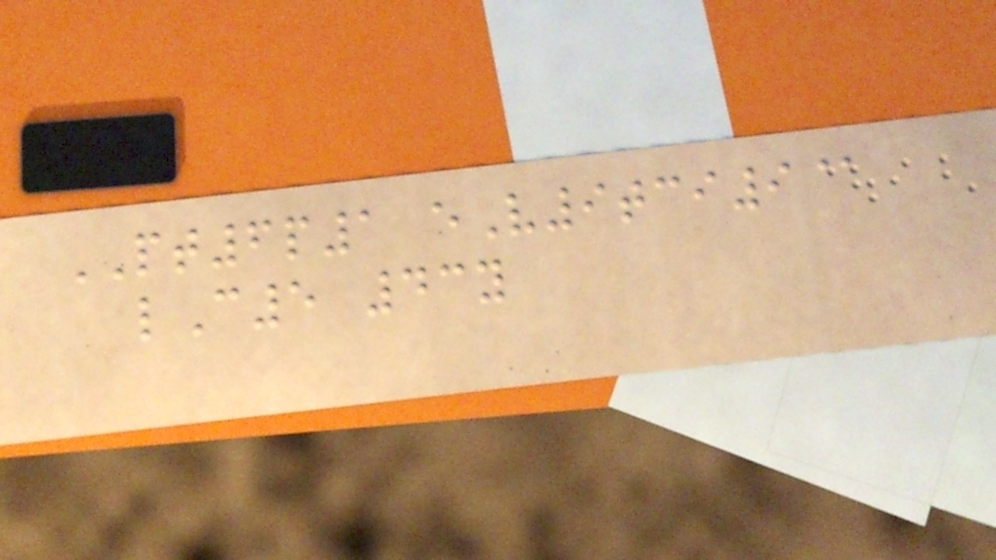PT6p1 eV9tci9@
lC5 43y
